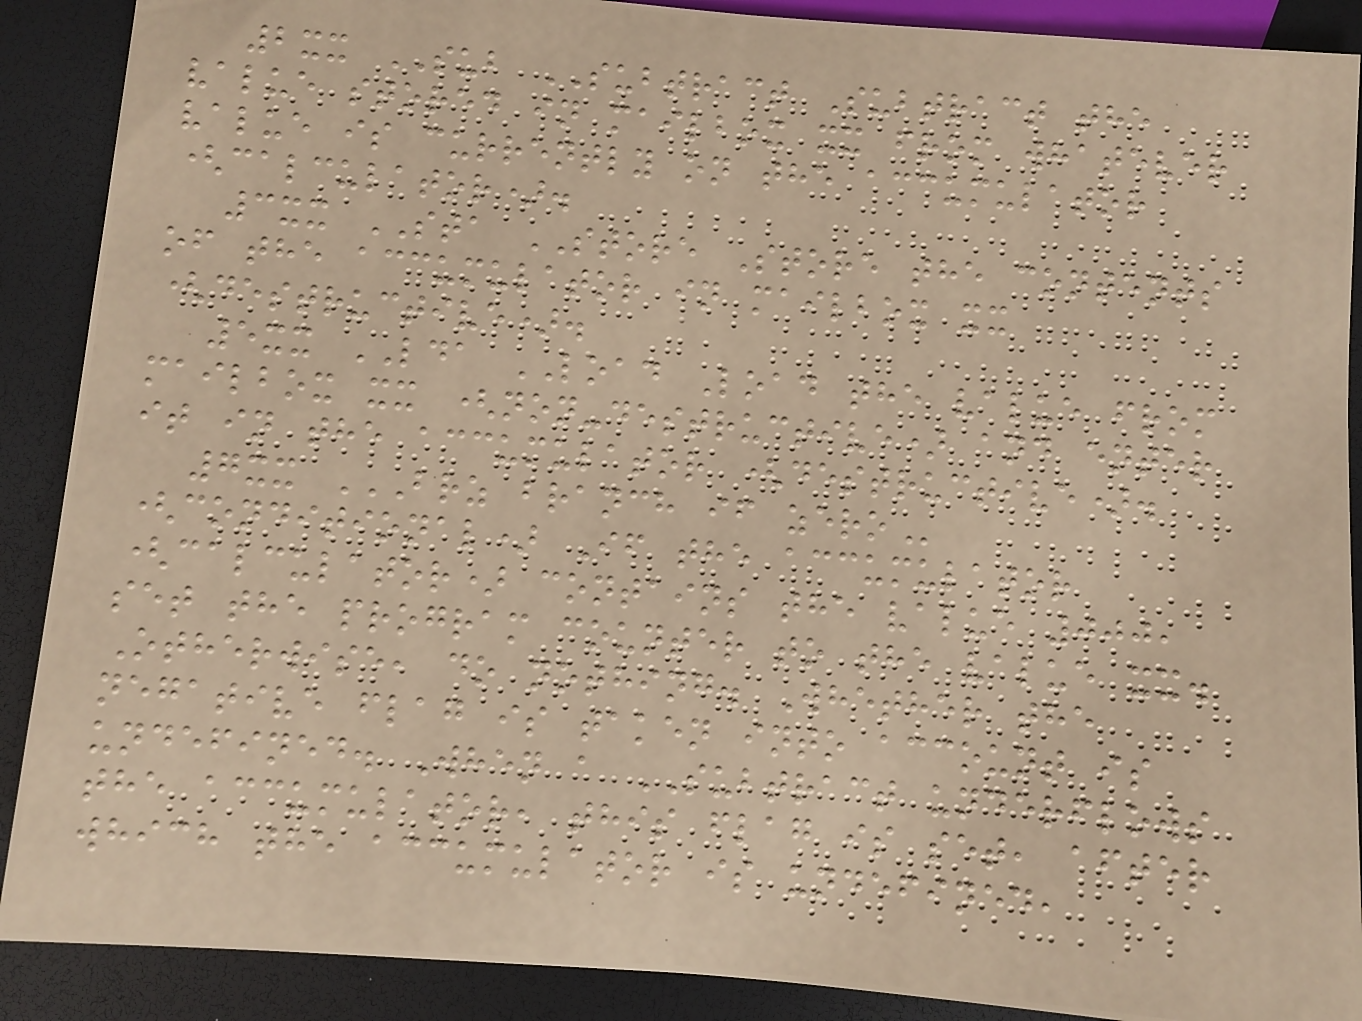2xx SUB SUBTRACT Subtract the
value stored in mailbox xx from whatever
value is currently on the accumulator
(calculator).
3xx STA STORE Store the contents
of the accumulator in mailbox xx
(destructive).
5xx LDA LOAD Load the value from
mailbox xx (non-destructive) and enter
it in the accumulator (destructive).
7xx BRZ BRANCH IF ZERO
(conditional) If the accumulator
(calculator) contains the value 000,
set the program counter to the value xx.
Otherwise, do nothing. Whether the
negative flag is taken into account is
undefined. When a SUBTRACT underflows
the accumulator, this flag is set, after
which the accumulator is undefined,
